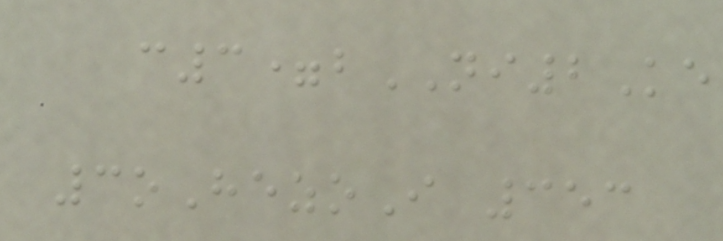c3=bNI2Ke
3oHezoI 353
